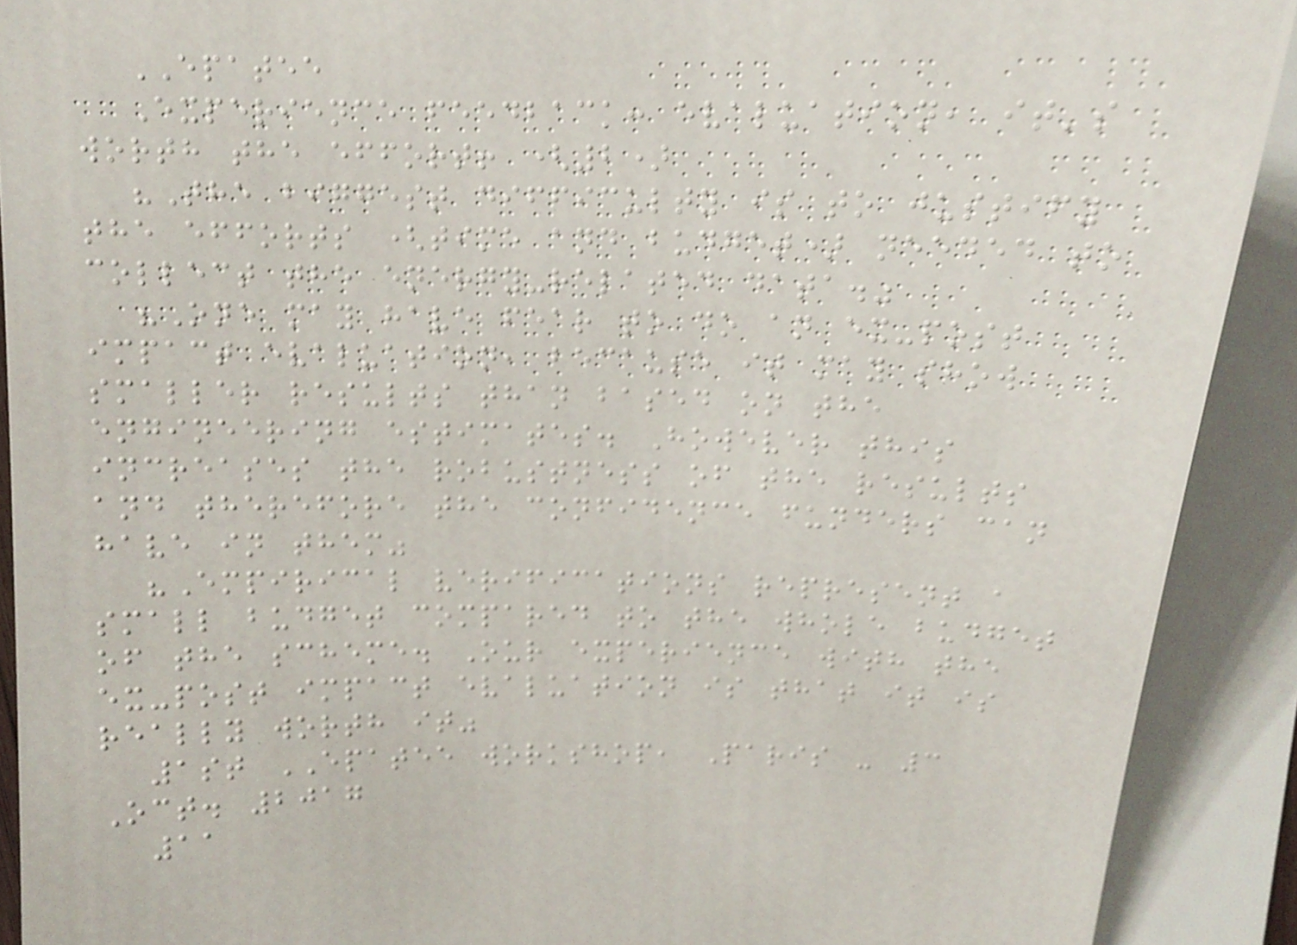EPATEE
Experience feedback: evaluation, it's
worth the effort! (2)
"The biggest difficulty is to justify
the efforts (time and budget) needed to
collect the energy-related data."
"One may have fear to do an ex-post
impact evaluation, because it may show
smaller results than based on the
engineering estimates. However this
increases the robustness of the results
and therefore the confidence funders can
have in them"
"Empirical verifications represent a
small budget compared to the whole budget
of the scheme. Our experience with the
ex-post impact evaluation is that it is
really worth it"
1st EPATEE workshop, Paris - 3
Oct. 2017
11
